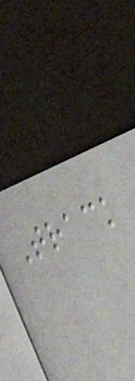Track
